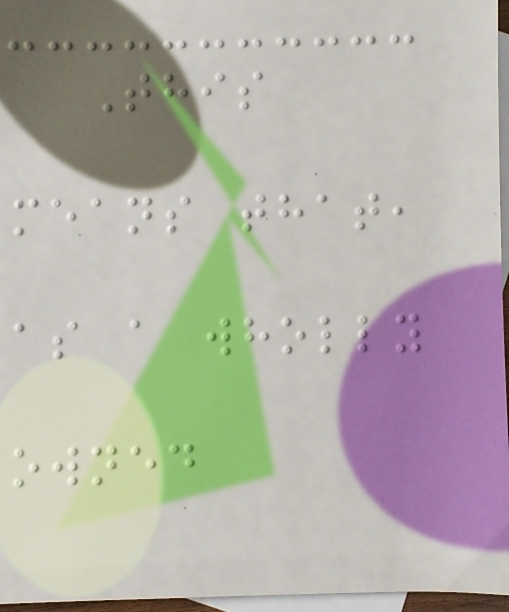This
means that,
as a wholly
owned
